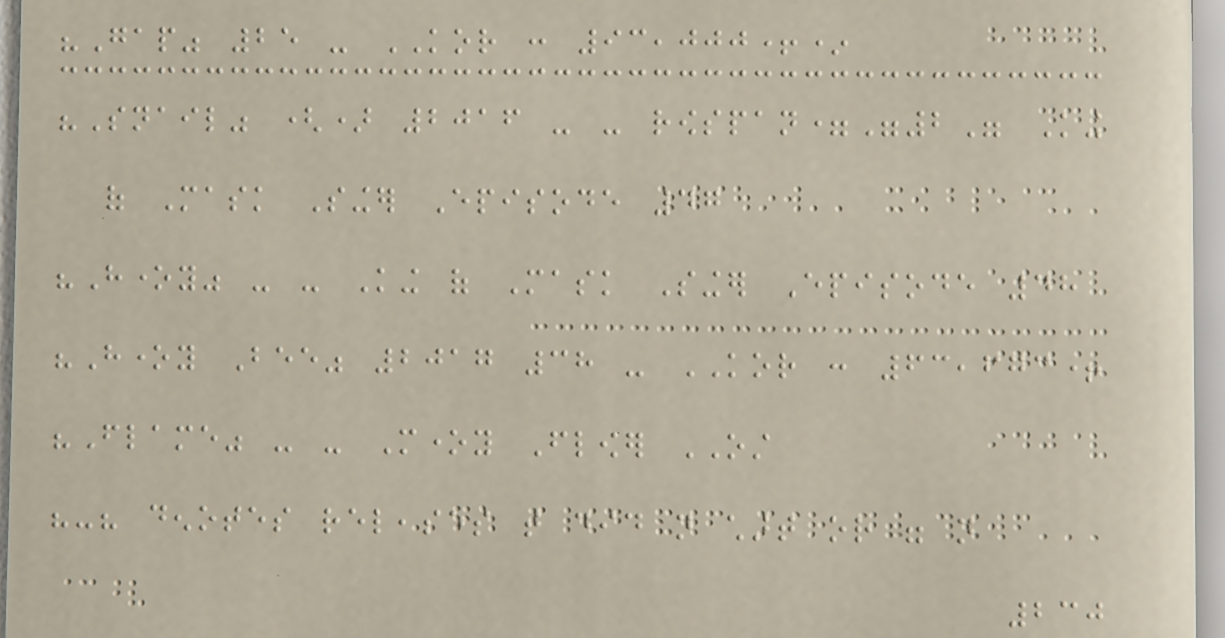"Gap" 25 - KOR : 93,000+*
"Snail" () 2016 - - rowspan="2" King
of Mask Singer Episode 47
"Honey" - - King of Mask Singer Episode 48
"Honey Bee" 2017 38 - KOR : 63,673+
"Flame" - - Money Flower OST
"-" denotes releases that did not chart or were not
230
